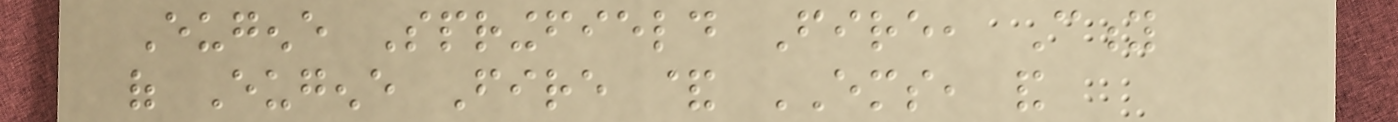Eugene Springfield Fire, City
of Eugene Fire & EMS, and
